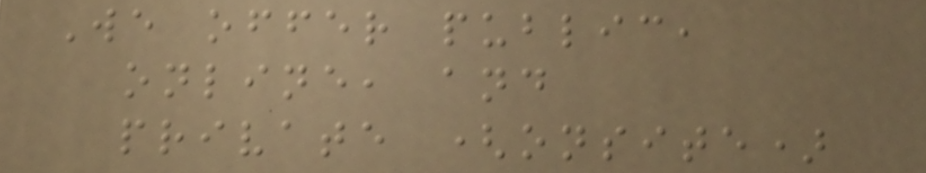We offer public,
online, and
private (onsite)
